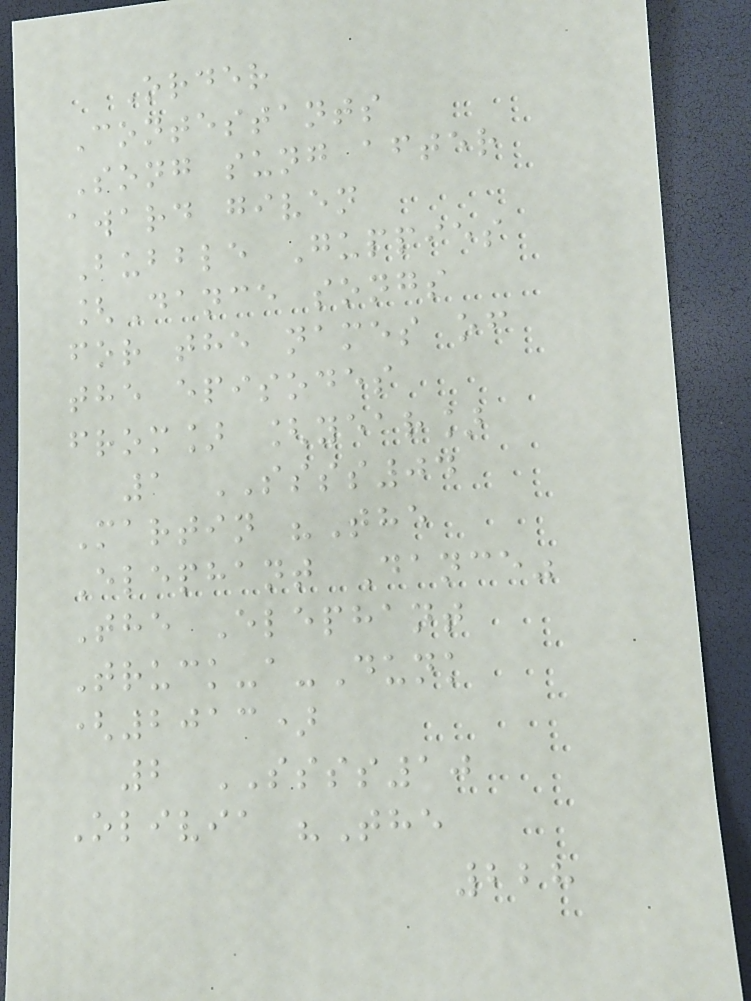Order
Contestants
Song sung after
award given
Bubble Guppies
[Dance songs
for the names of
the episodes
from] [year]
1 SSSS04
Martin "The
Elephant Dance"
The Elephant
Truck-a-Dunk
(2013)
2 SSSS10
Olivia "The
228
